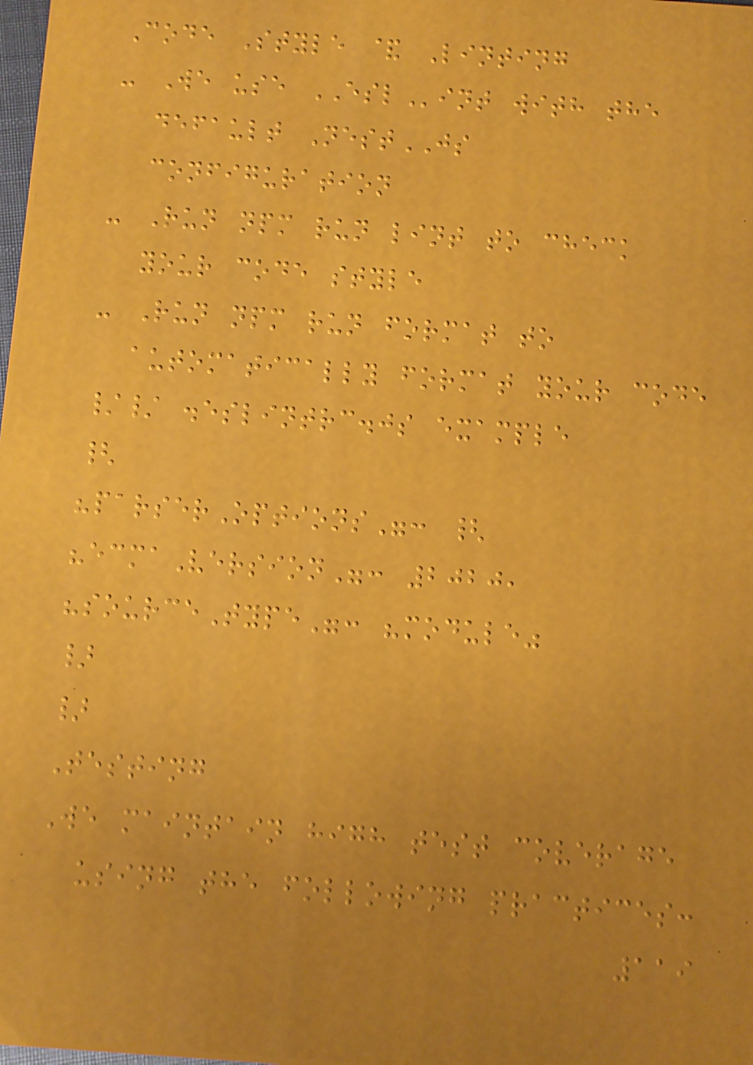Code Style & Linting
- We use ESLint with the
default NestJS
configuration
- Run npm run lint to check
your code style
- Run npm run format to
automatically format your code
// .eslintrc.js example
{
"parserOptions": {
"ecmaVersion": 2020,
"sourceType": "module"
}
}
Testing
We maintain high test coverage
using the following practices:
119
